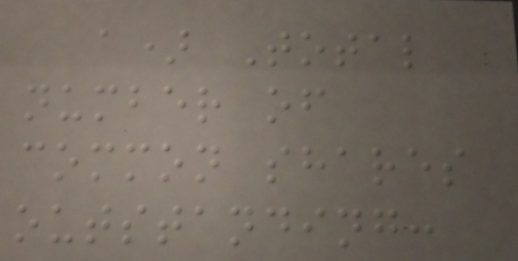a) Total
number of
common shares
outstanding:
